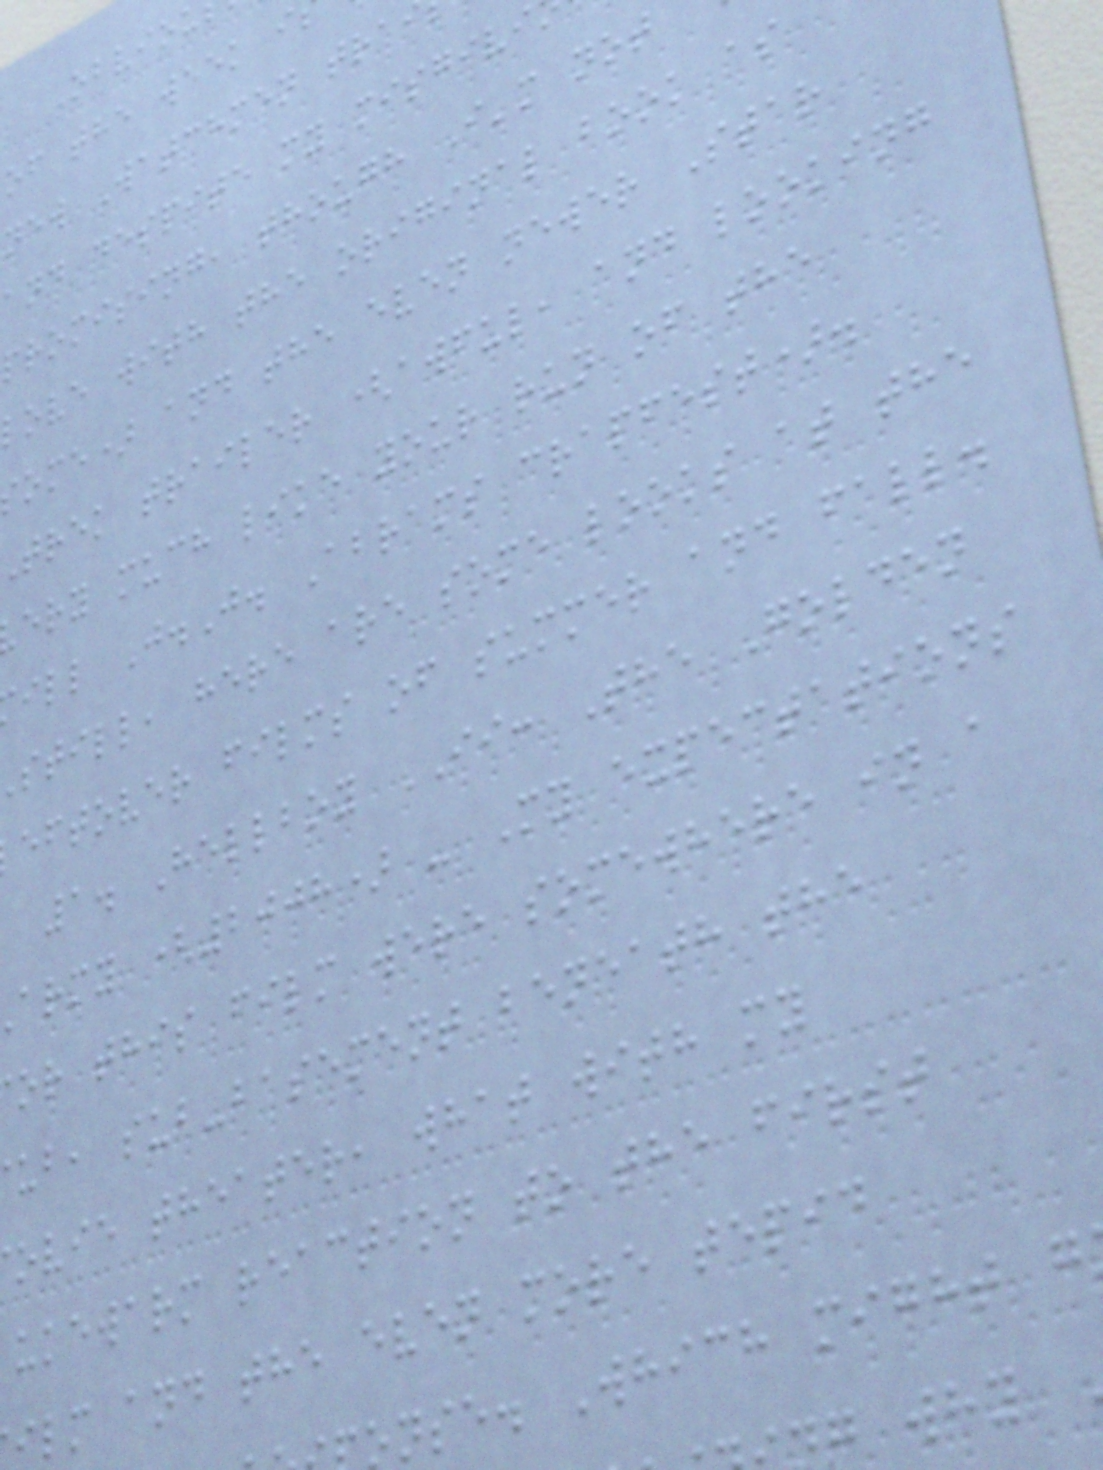of the week i
new Watchmen tra
and despite my misgivi
promising, though I'm not
love with the original book as
some) and the even newer Star
trek trailer (awful, and looking
ery much like your run of the
ill J.J. Abrams crapfest).
still, here are some looks at the
eftover films of summer and fall.
1. Hellboy II: The Golden
army (2008) - My expectations
or this film were somewhere in a
ub, sub-basement beneath the
ovie theater, what with my
ukewarm reaction to the first
ilm and the even more tepid
onse. Which might g
